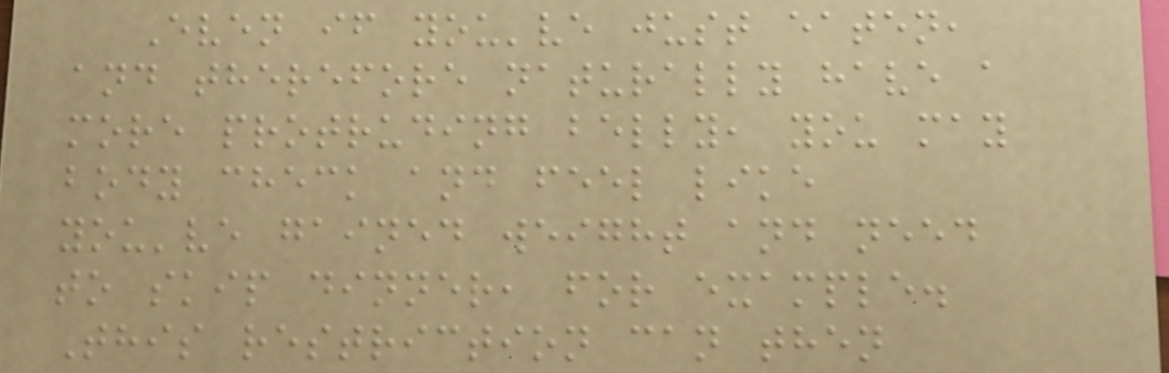Even if you've just eaten,
and therefore naturally have a
more protruding belly, you may
body check and feel like
you've gained weight and need
to skip dinner, for example.
This restriction can then
